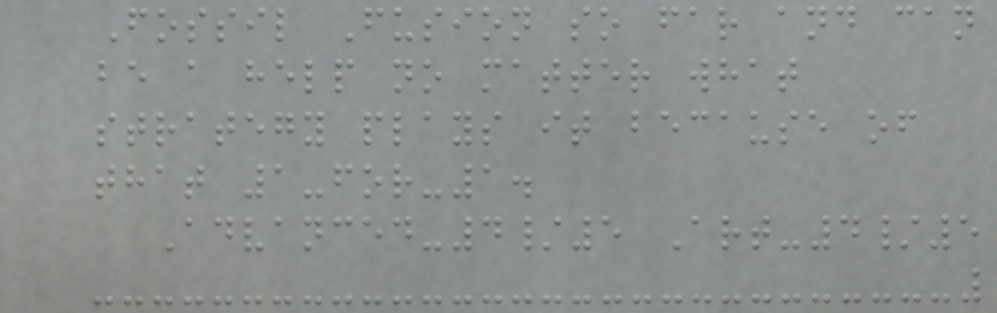Fossil Fusion so far and can
be a help no matter what
strategy plays it because of
that 1-for-1.
Advanced-4/5 Art-4/5
